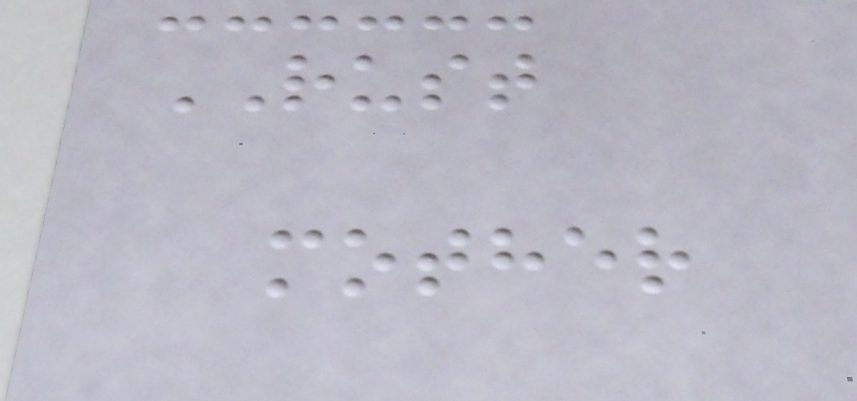RUST
mother
